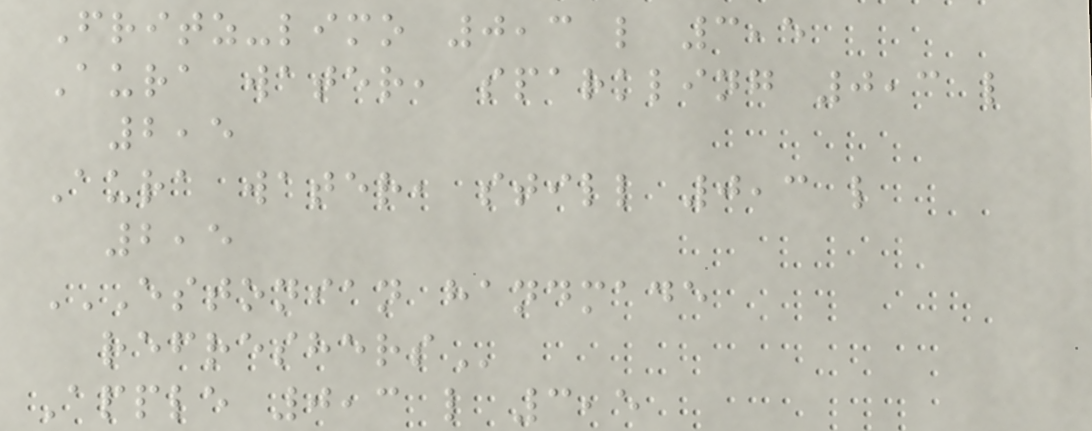Fritz-limo 0,3 l 3,5
Aura water, sparkling 0,3 l
2,5
Aura water, still 0,3 l
2,5
ESTONIAN HANDMADE
REFRESHERS
Apple 0,3 l 3,5
